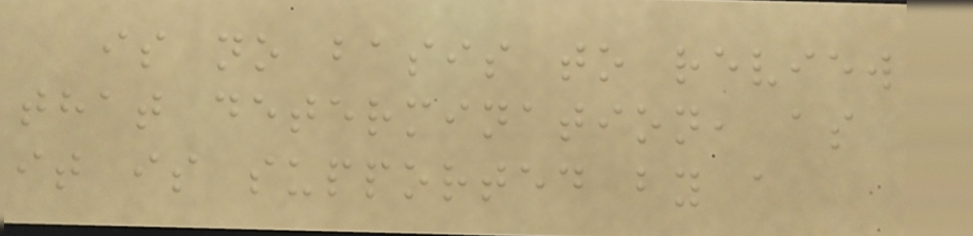is no basis to review
that determination, as
it is supported by a
